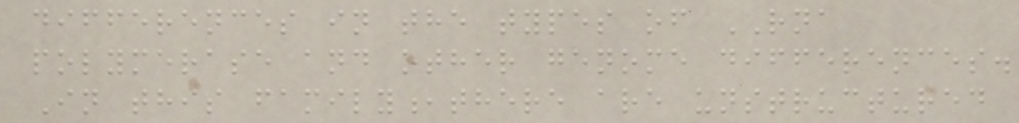differences in the types of RNA
polymerase and other genome differences.
In this family,there are unstructured
